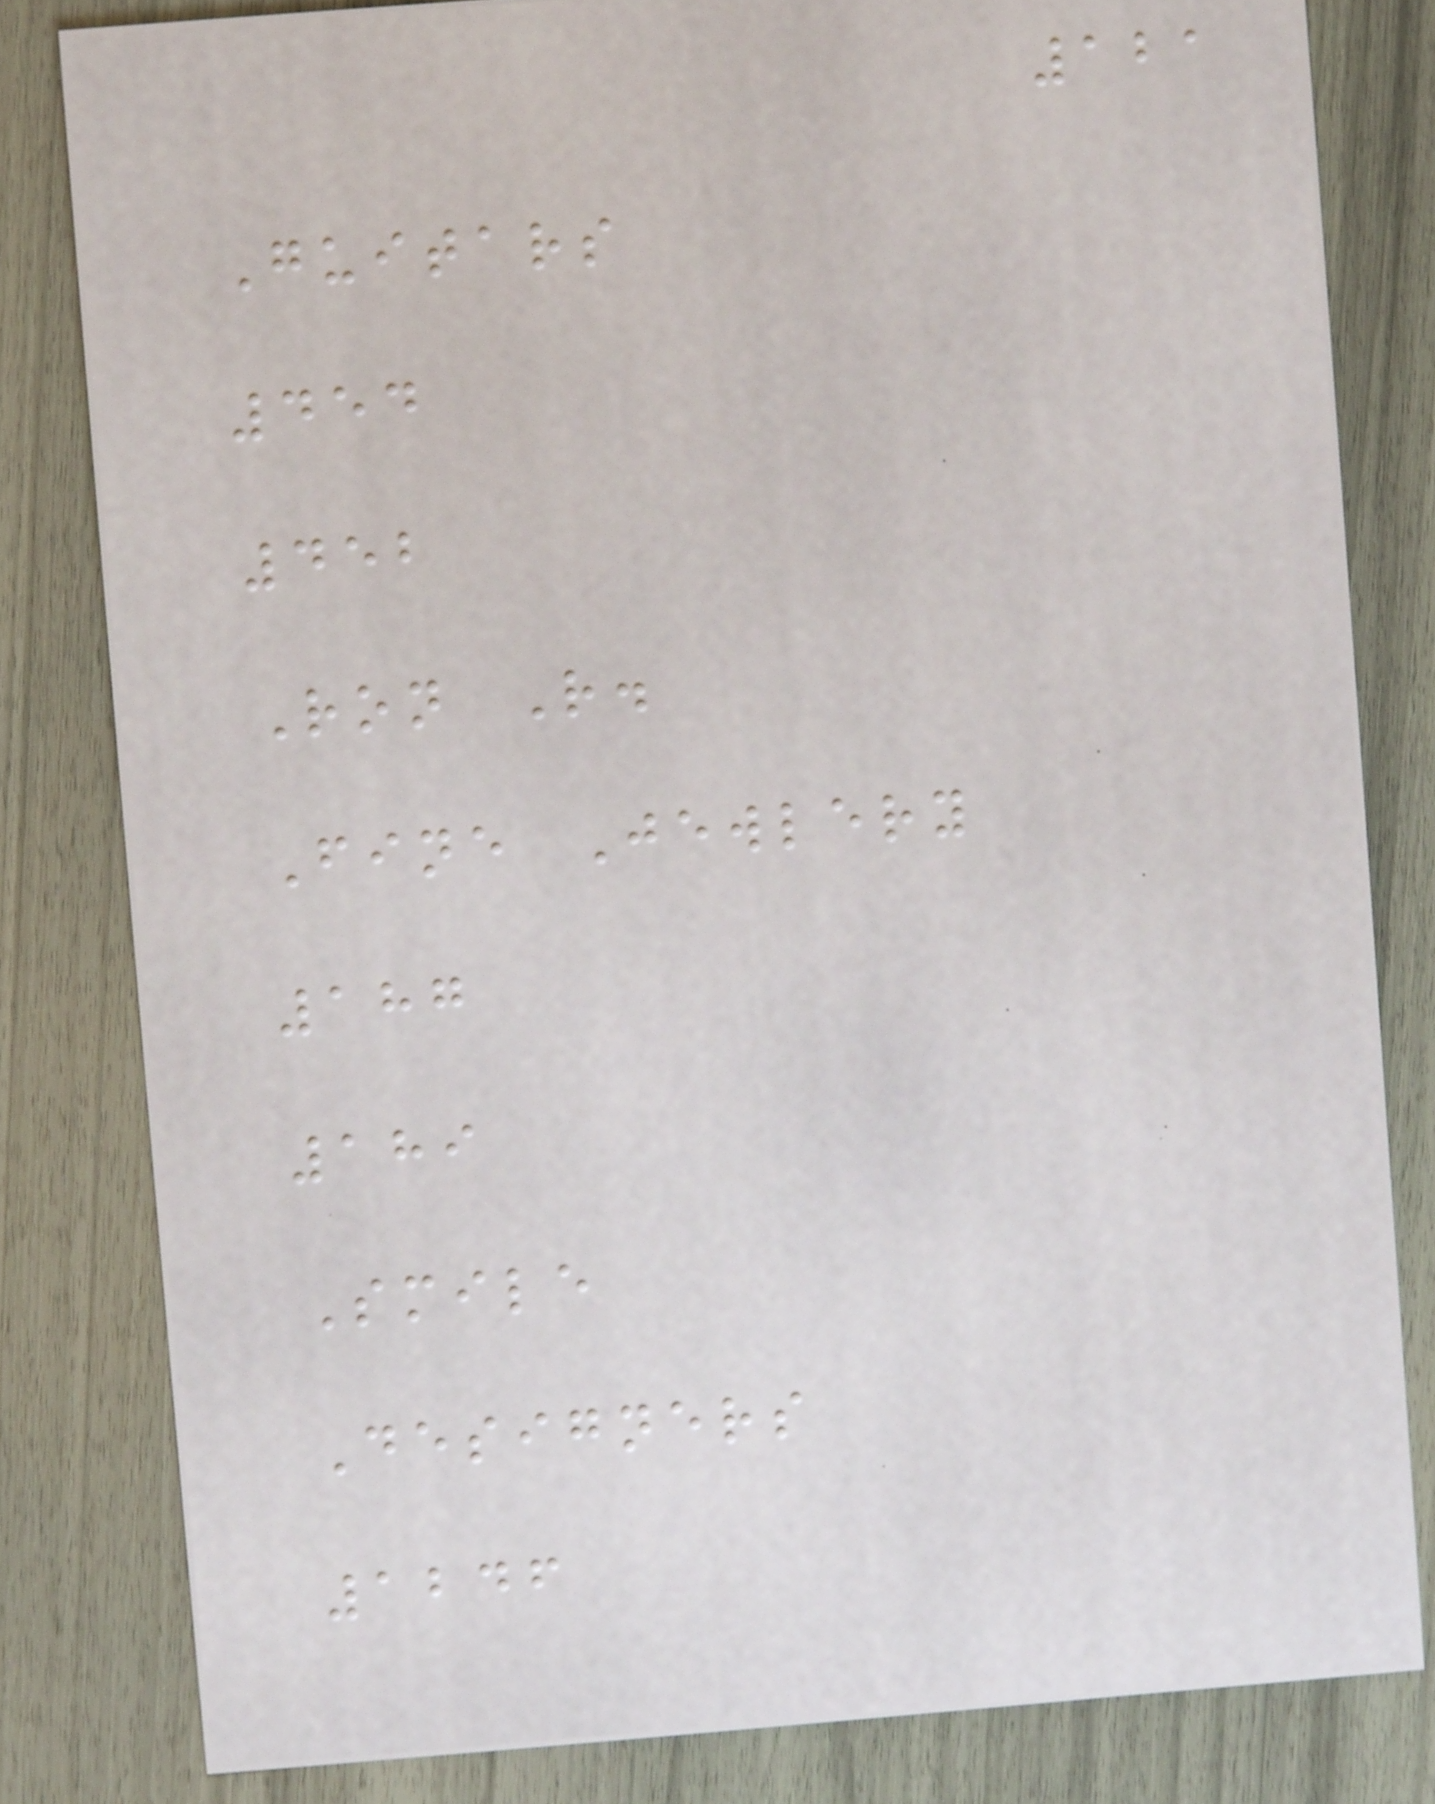121
Guitars
454
452
Ron R.
Fine Jewlery
187
189
Smile
Designers
1246
